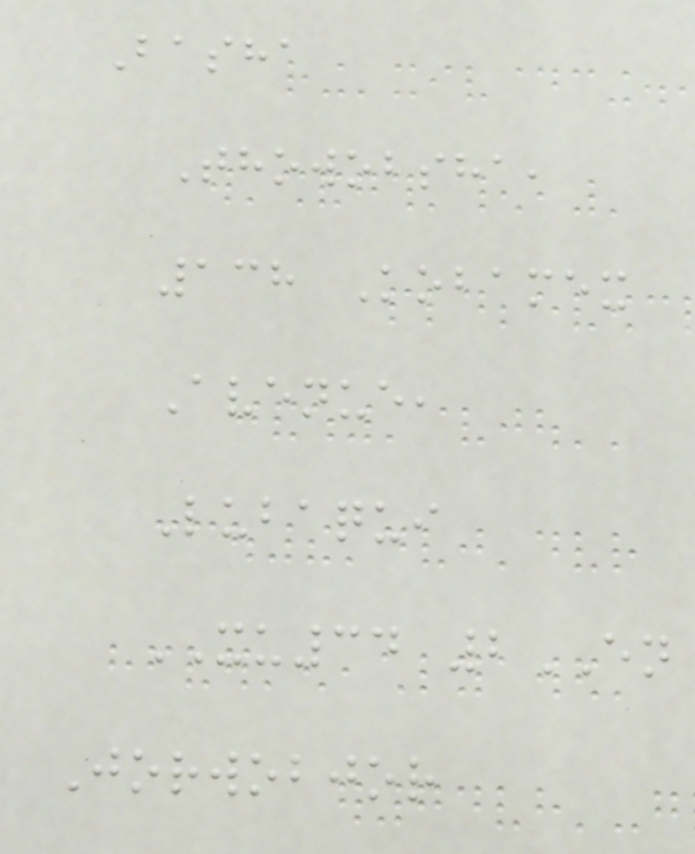Basha
Thowobsha,
138 Kobamex
Avenue,
Lubaqui
XU34 2EN
Jorwobjor
